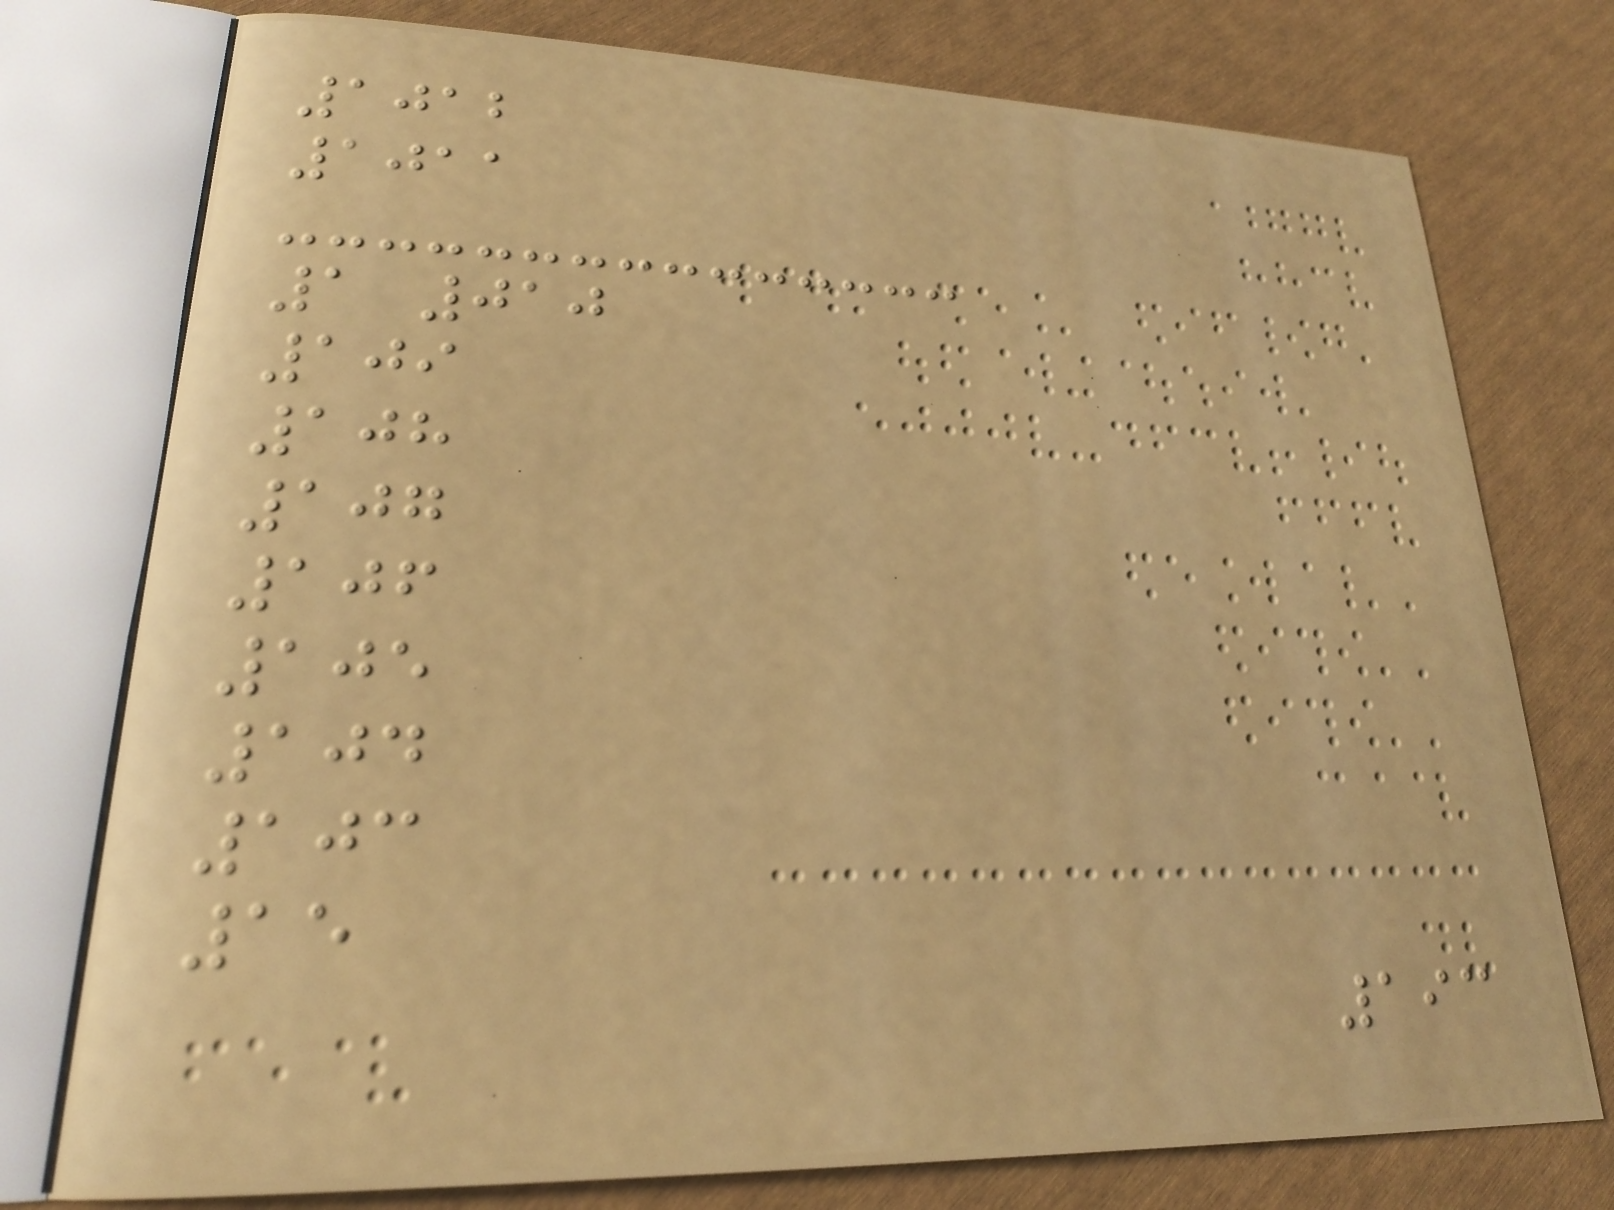1012
1011
1 010
109
108
107
106
105
104
103
15
193
